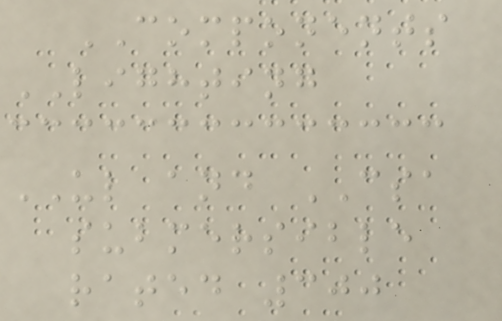COMPONENTS
LIGHTING
UL and CSA
submersible
rated 300
